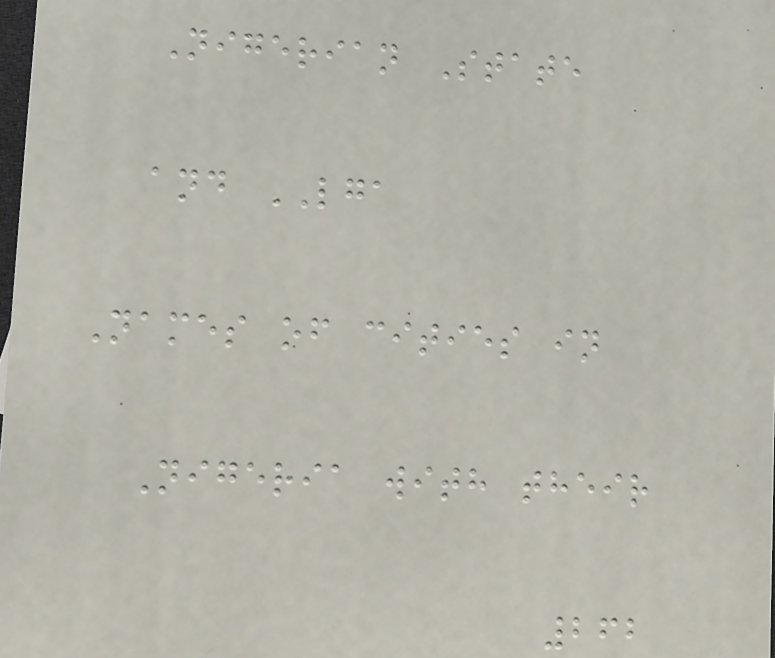Nigerian State
and LGA
Names of cities in
Nigeria with their
262
